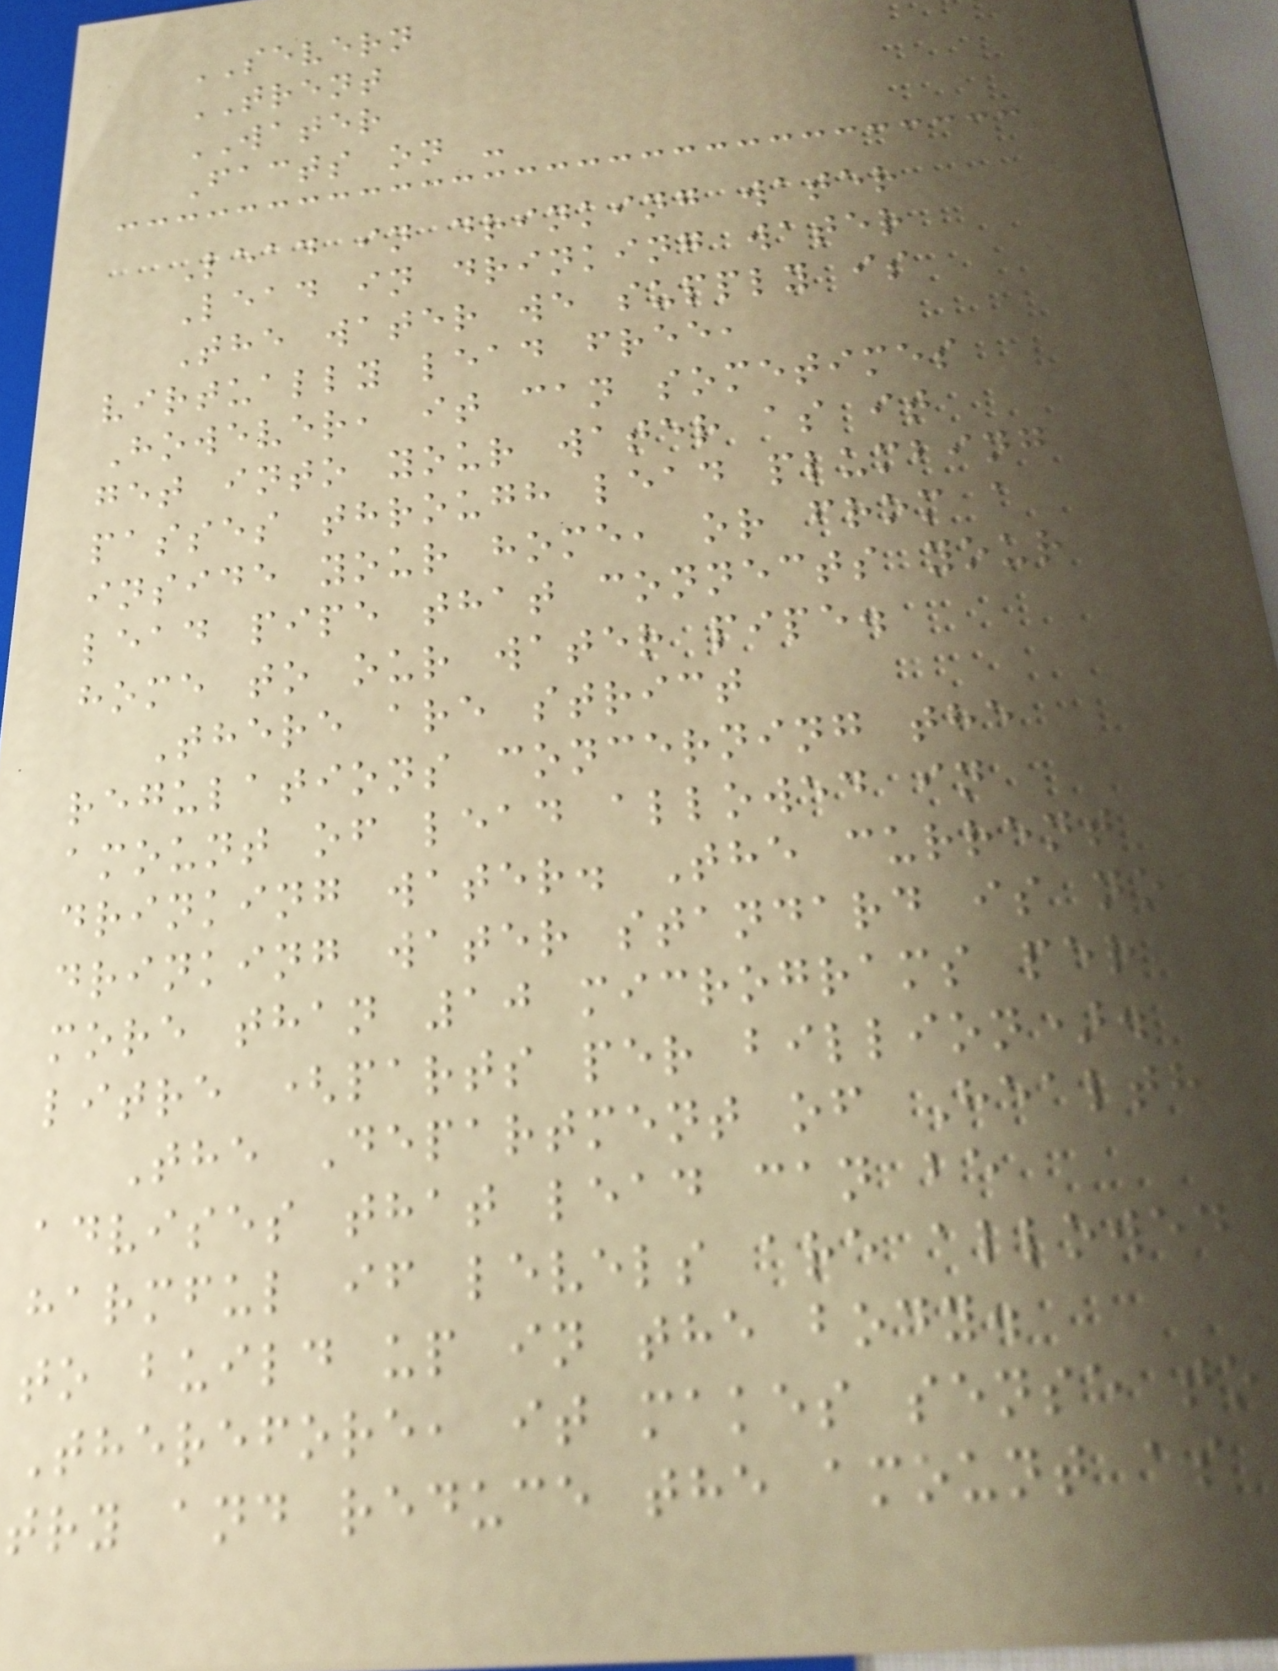SEVERN
TRENT
WATER
Facts on -
Lead in drinking water
Lead in drinking water
The water we supply is
virtually lead free,
However, it can sometimes
get into your water as it
passes through lead plumbing
inside your home, or from a
lead pipe that connects your
home to our water pipe.
There are strict
regulations concerning the
amount of lead allowed in
drinking water. The current
drinking water standard is no
more than 10 micrograms per
litre (parts per billion).
The Department of Health
advises that lead can be
harmful if levels are allowed
to build up in the body.
Therefore, it makes sense to
try and reduce the amount as
